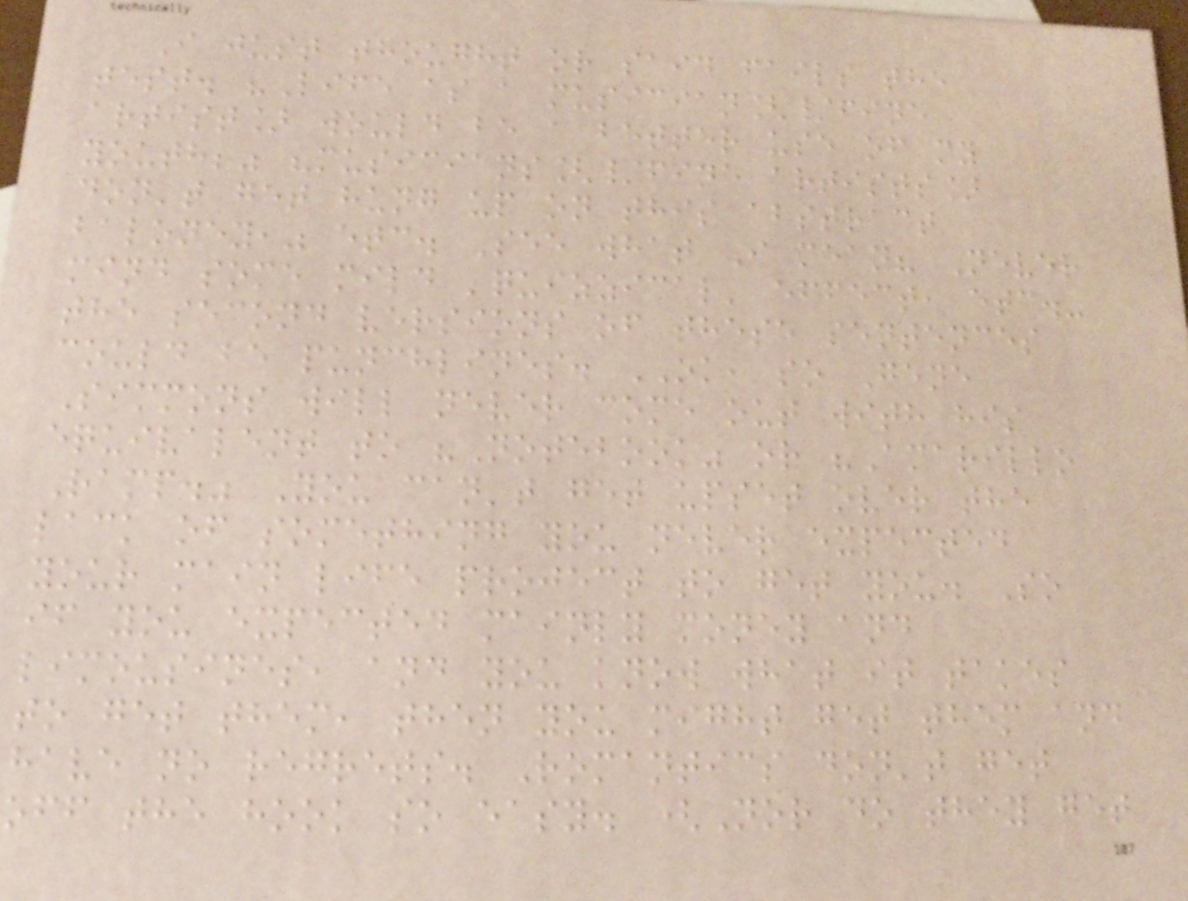I just thought or said fails the
test. "Life as a musician[/fine
artist] would be a better use of my
youth;" "musicians[/fine artists]
don't get hung up on this abstract
baloney," etc. See what I mean? Never
mind some mild 'quizzical' effect, etc.-
the second versions of these sentences
could be punchlines. OK, so Gene
Simmons will never come out with his
equivalent to "Notebook" or "Amarillo
Ramp." You can't get upset over the
lack of something you never expected
your main life project to get you. So
if you expected mainly money and
limousines, and you know what it takes
to get them, then you might get them and
have no regrets. Romantics don't get
off the hook so easy. (Nor do they get
